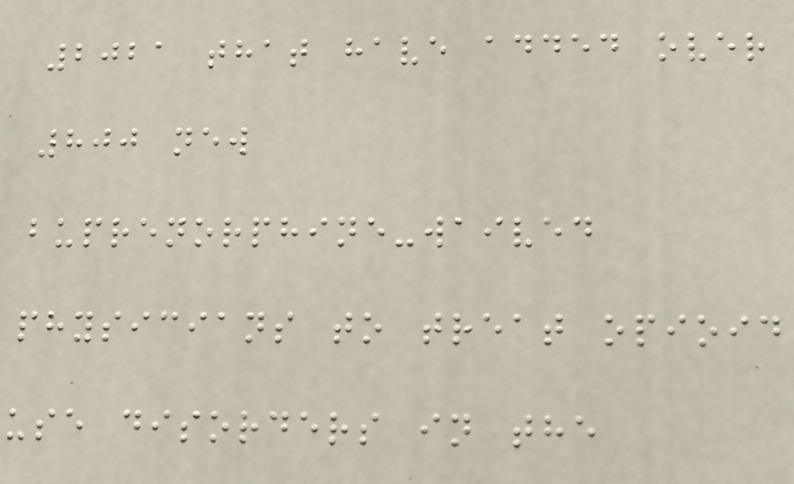2021 that have added over
800 new
buprenorphine-waived
physicians to treat opioid
use disorders in the
